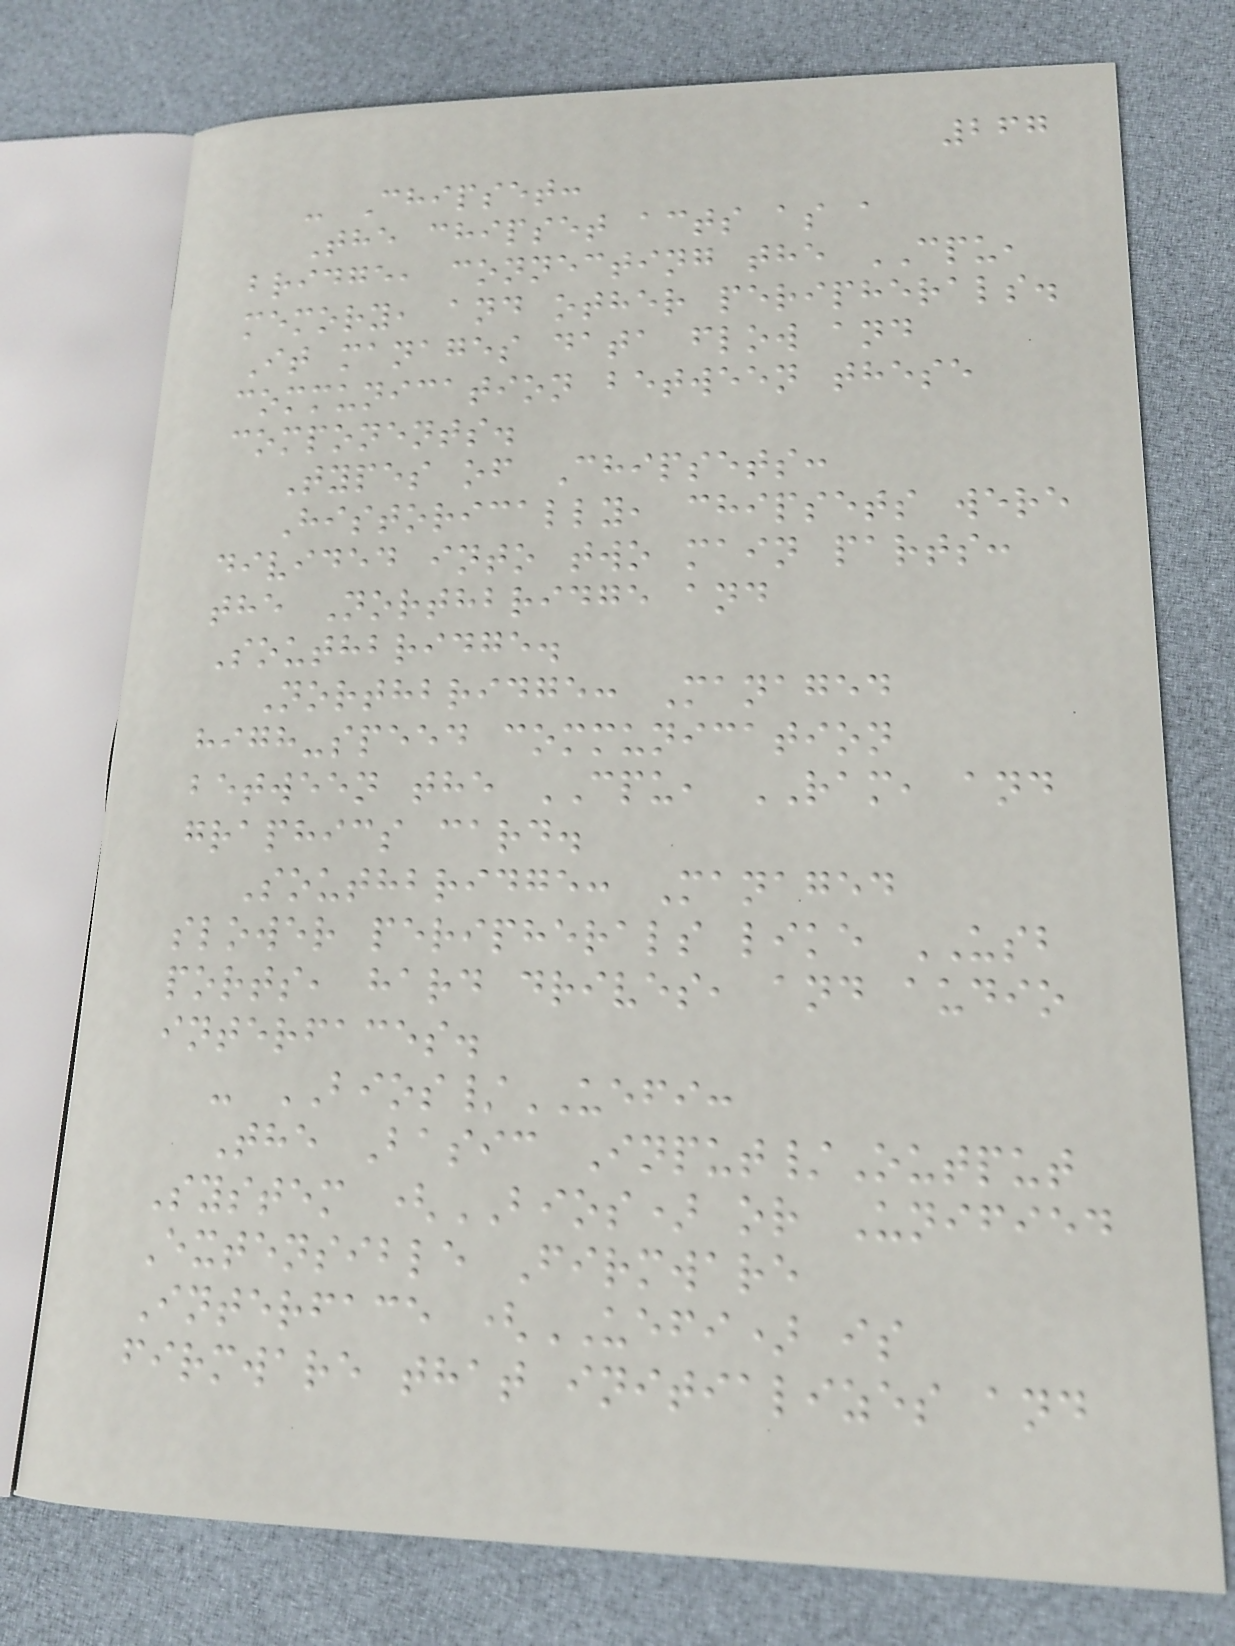267
- Chipset:
The chipset acts as a
bridge, connecting the CPU,
memory, and other peripherals.
It manages data flow and
communication between these
components.
Types of Chipsets:
Historically, chipsets were
divided into two main parts:
the Northbridge and
Southbridge.
Northbridge: Managed
high-speed communication
between the CPU, RAM, and
graphics card.
Southbridge: Managed
slower peripherals like USB
ports, hard drives, and audio
interfaces.
- BIOS/UEFI:
The Basic Input/Output
System (BIOS) or Unified
Extensible Firmware
Interface (UEFI) is
firmware that initializes and
